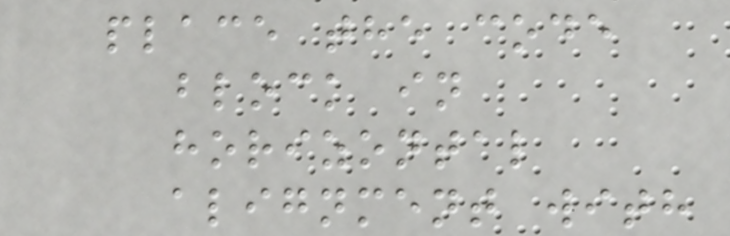place the code
block in
horizontal
alignment with
